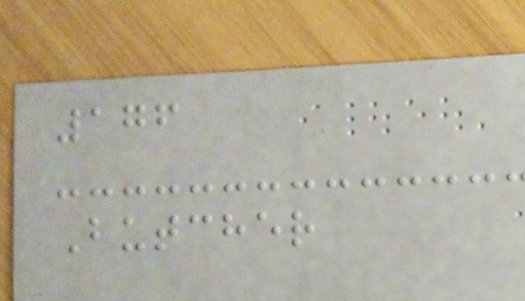176
Butcher
